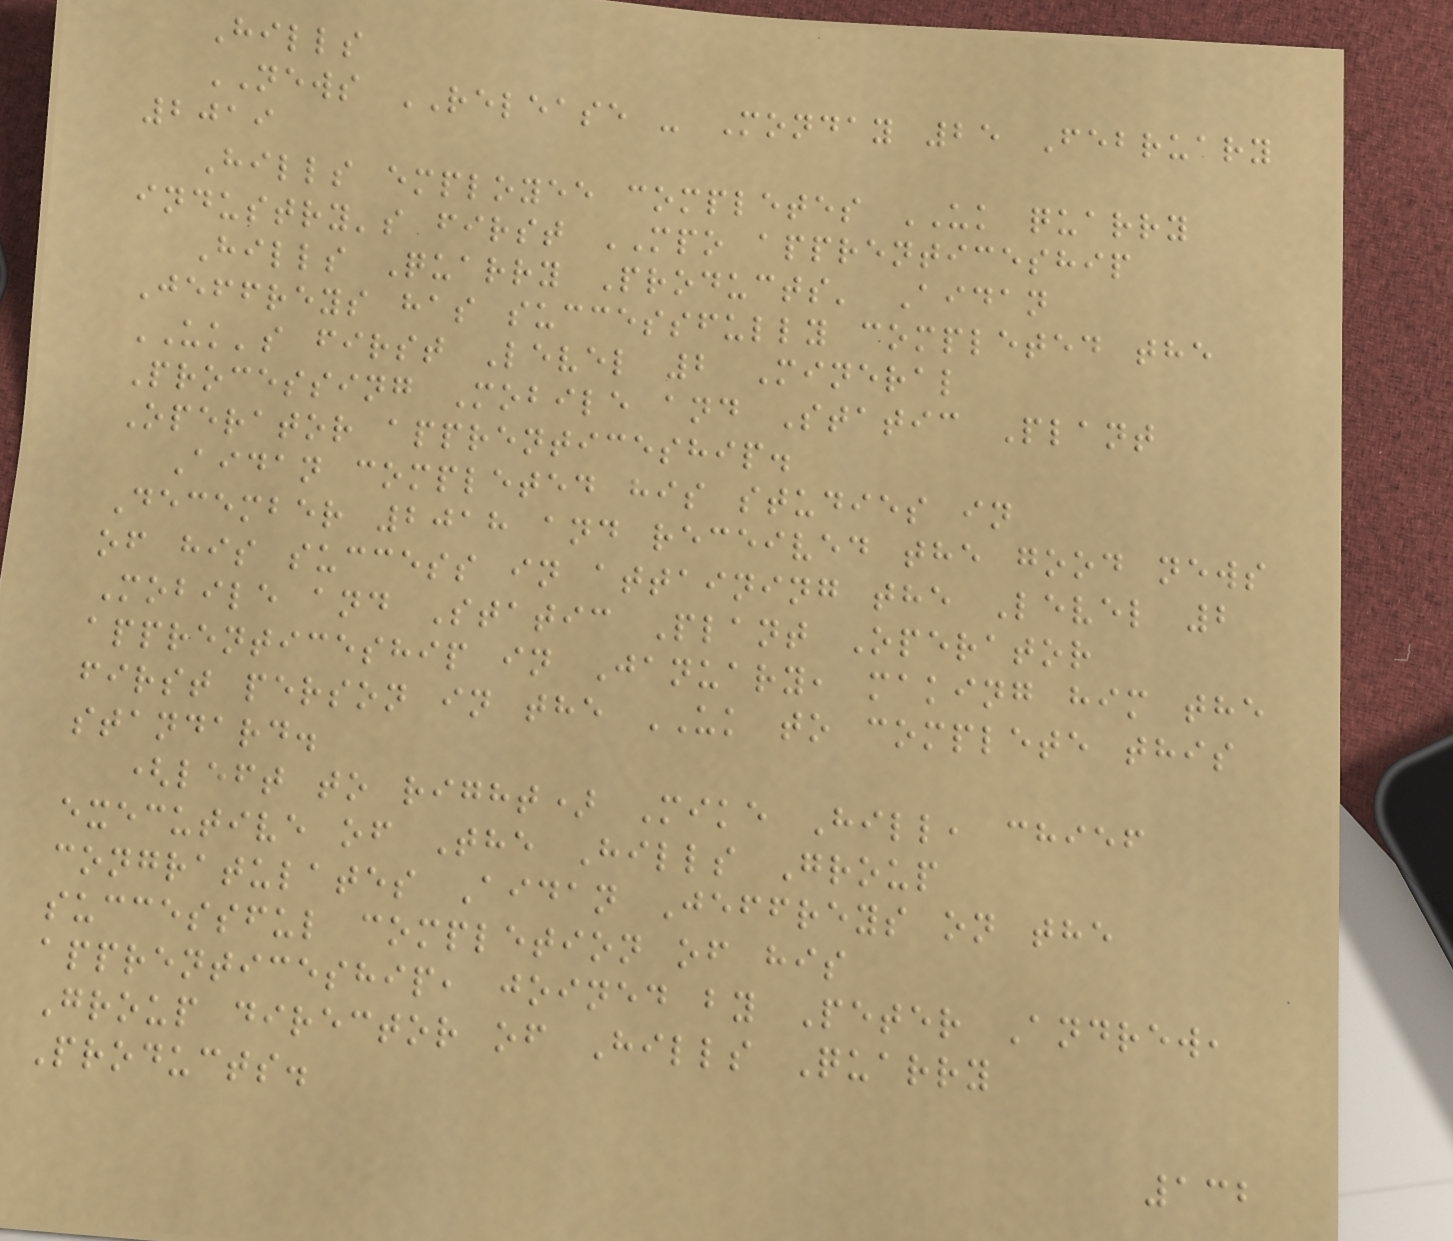Hills
NEWS RELEASE - Monday 25 February
2019
Hills employee completes UK quarry
industry's first MPO apprenticeship
Hills Quarry Products' Aidan
Jeffreys has successfully completed the
UK's first Level 2 Mineral
Processing Mobile and Static Plant
Operator apprenticeship.
Aidan completed his studies in
December 2018 and received the good news
of his success in attaining the Level 2
Mobile and Static Plant Operator
apprenticeship in January, making him the
first person in the UK to complete this
standard.
(left to right) Mike Hill, chief
executive of The Hills Group
congratulates Aidan Jeffreys on the
successful completion of his
apprenticeship, joined by Peter Andrew,
Group director of Hills Quarry
Products.
132
